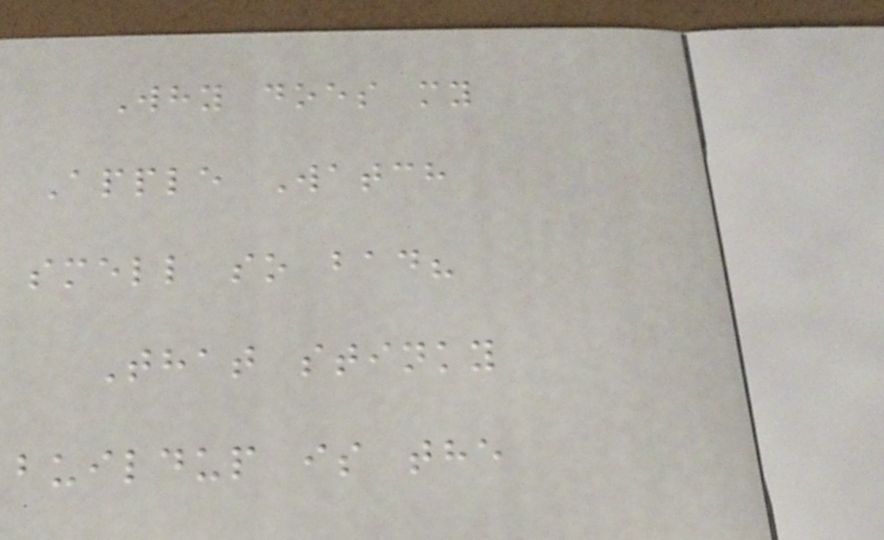Why does my
Apple Watch
smell so bad?
That stinky
buildup is the
